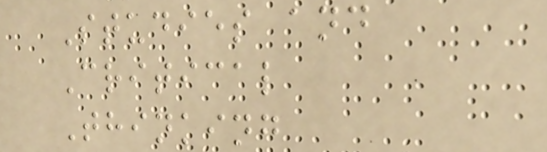Studies and
Critical
Thinking
